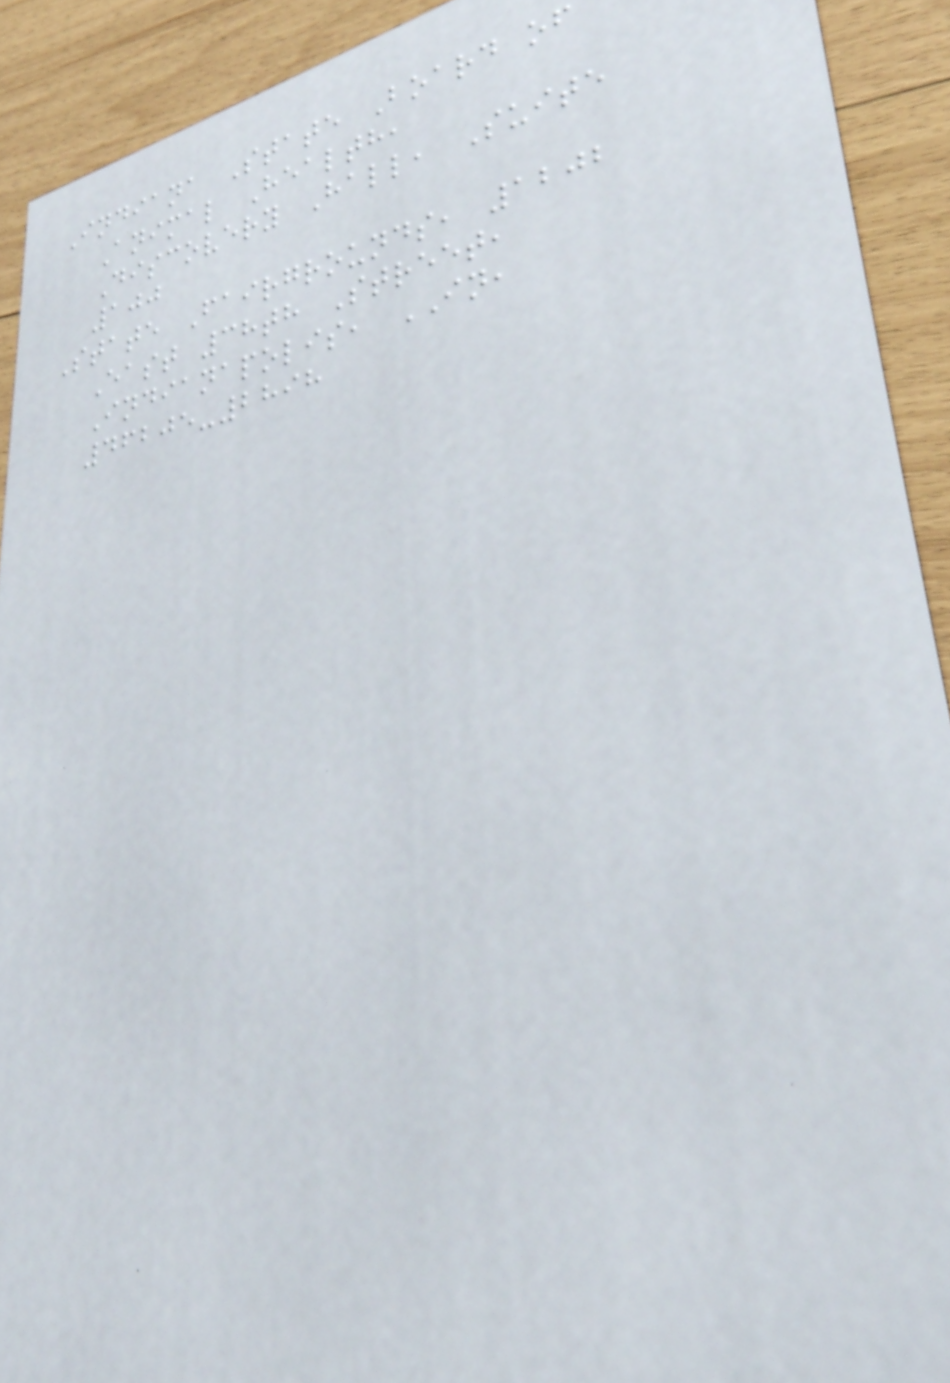Indiana State Board of
Animal Health,
Discovery Hall, Suite
100
State Fairgrounds, 1202
East 38th Street,
Indianapolis, IN,
46205-2898
